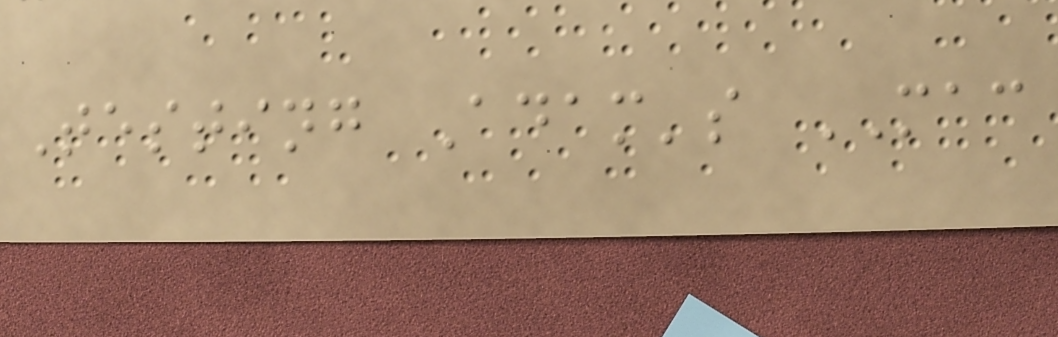Testing Adam's MAC
